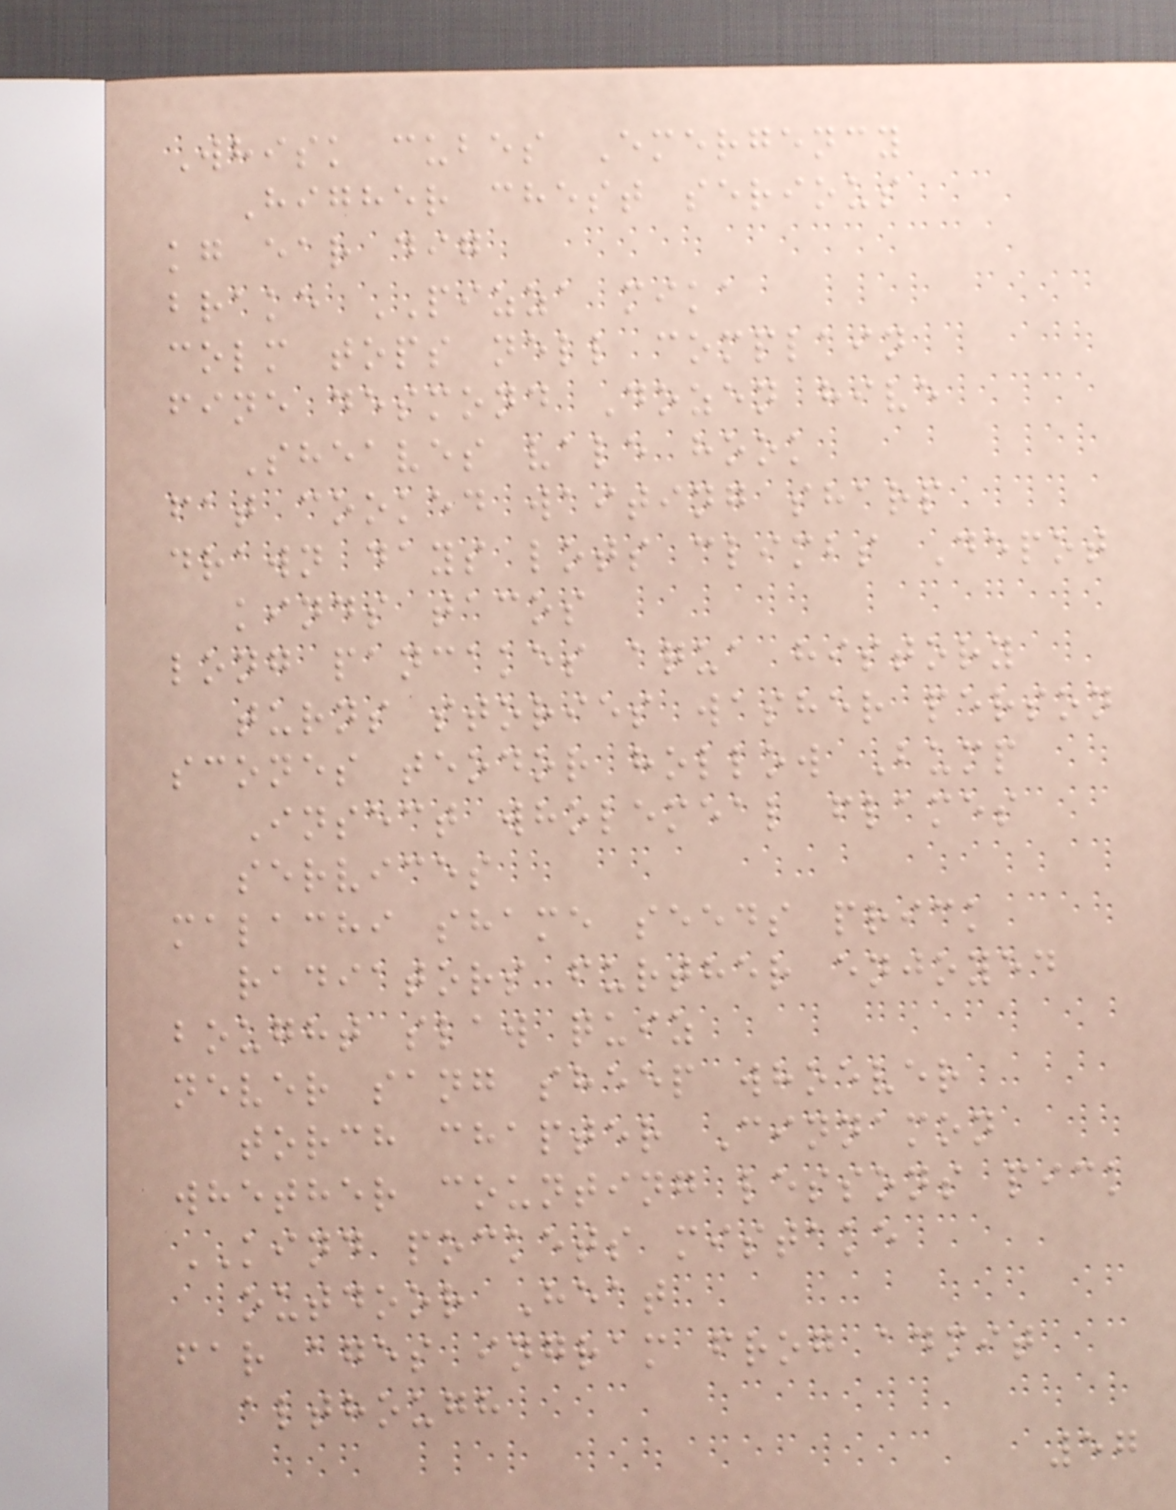Whisk cubes Emergency
Higher chest serious
kg ear dig
brake PIZZA mika
colm tops nell complain
fine desmond Dozen hive
Sheaves vale hook
fat cooked waiting sharp
drawn days lots climbs Depot
kinds tacos
long pancakes aqua history
turns stories washer person
scones teodor hollow Bump
Insect wholemeal flames
services
malachi shame seeds prick
radiators further enjoyed
bought slaw quiz
never sang sheep whoever
torch chapter Cinnamon
whether counting lessons pick
KIND pockets mistake
outdoor Heat
far ages ingram frog admit
although
57
